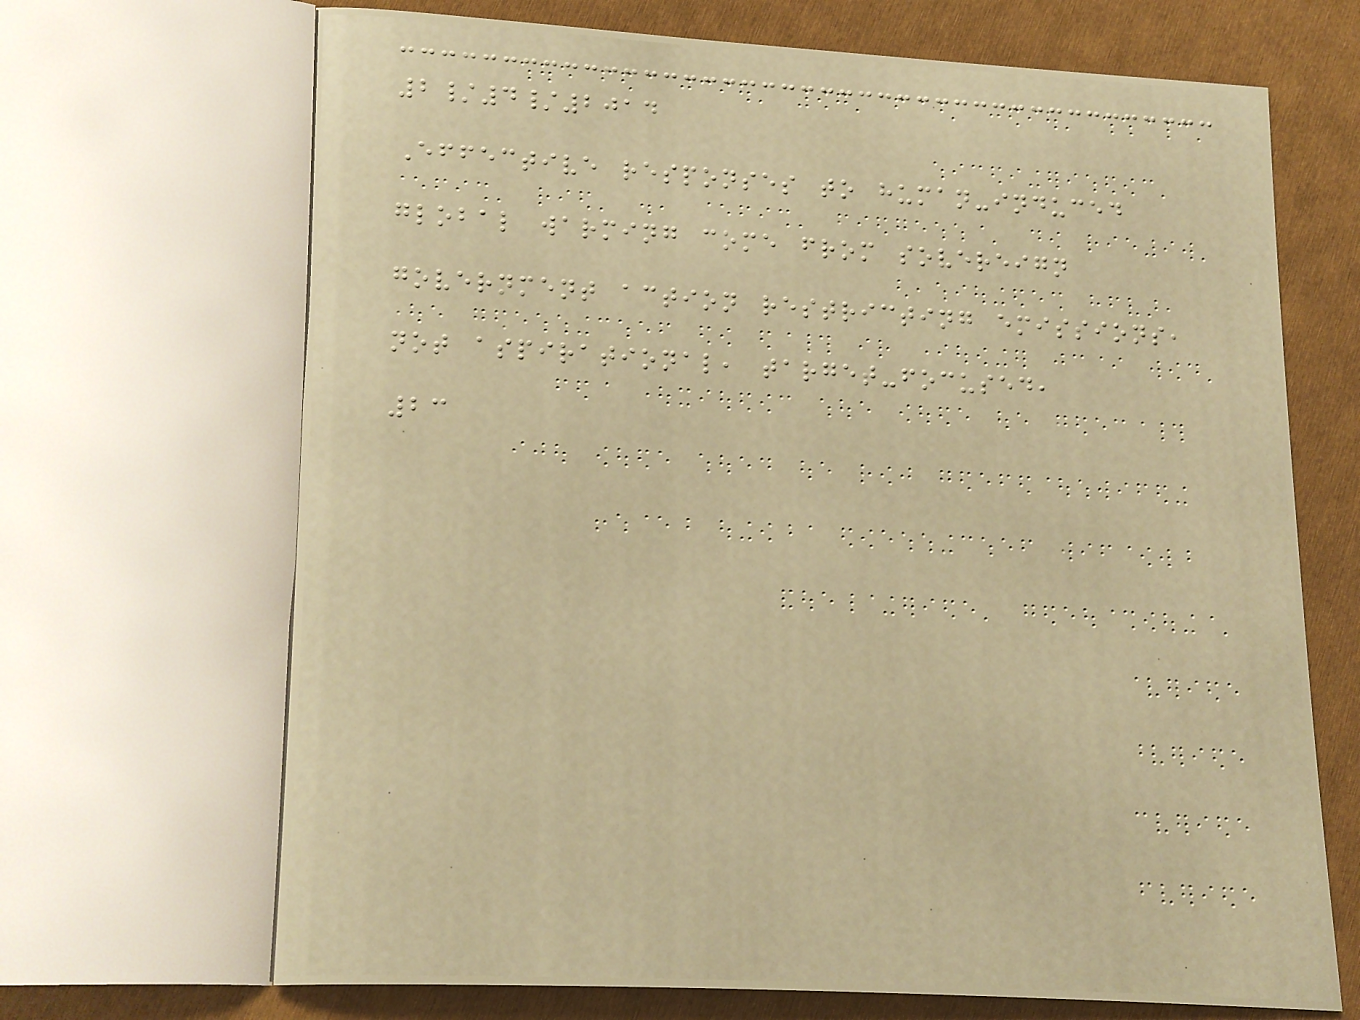2/4/2014
Effective responses to human-induced
global warming come from sovereign
government action restricting emissions,
not aspirational, target-focused,
23
